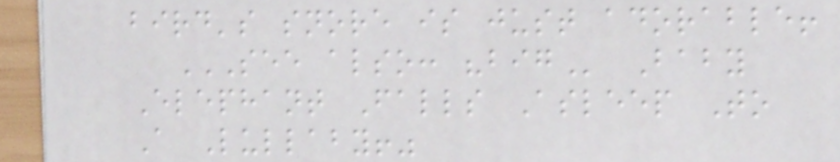bird's snore is just adorable!
SEE ALSO: "BIG Baby
Elephant Falls Asleep To
A Lullaby!"
